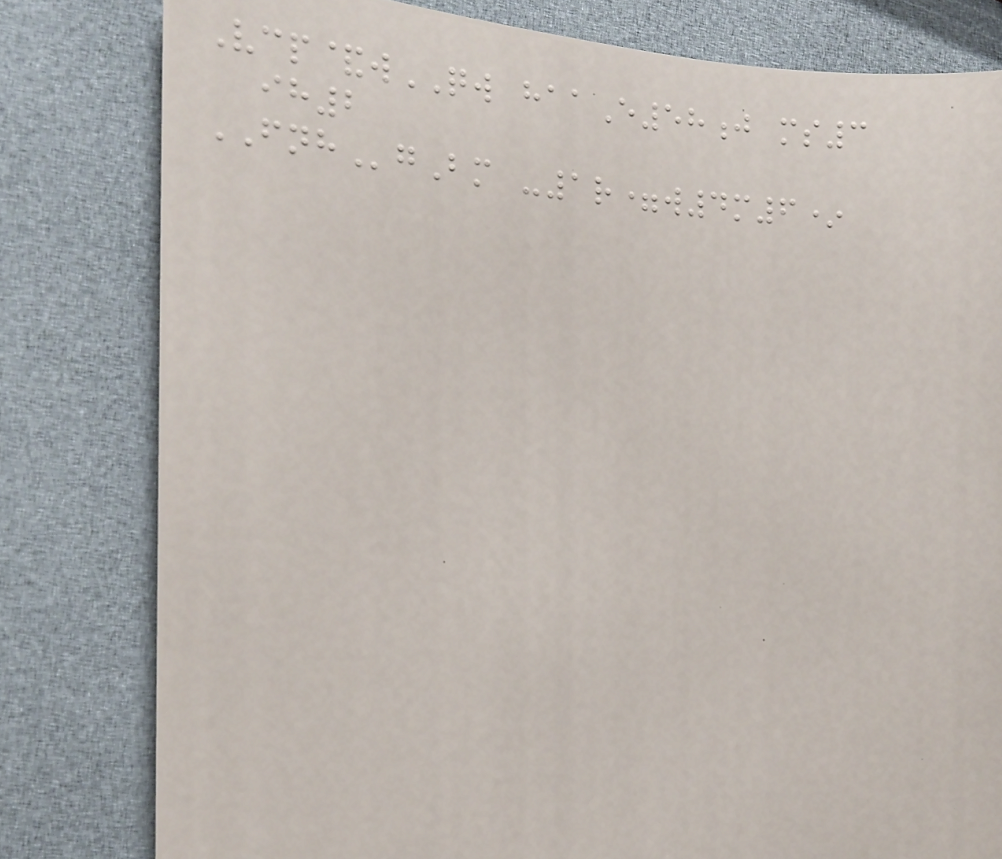Vcp&wQW haaE58j ms3
ih2
FNHgBm -1r=w4m6*
